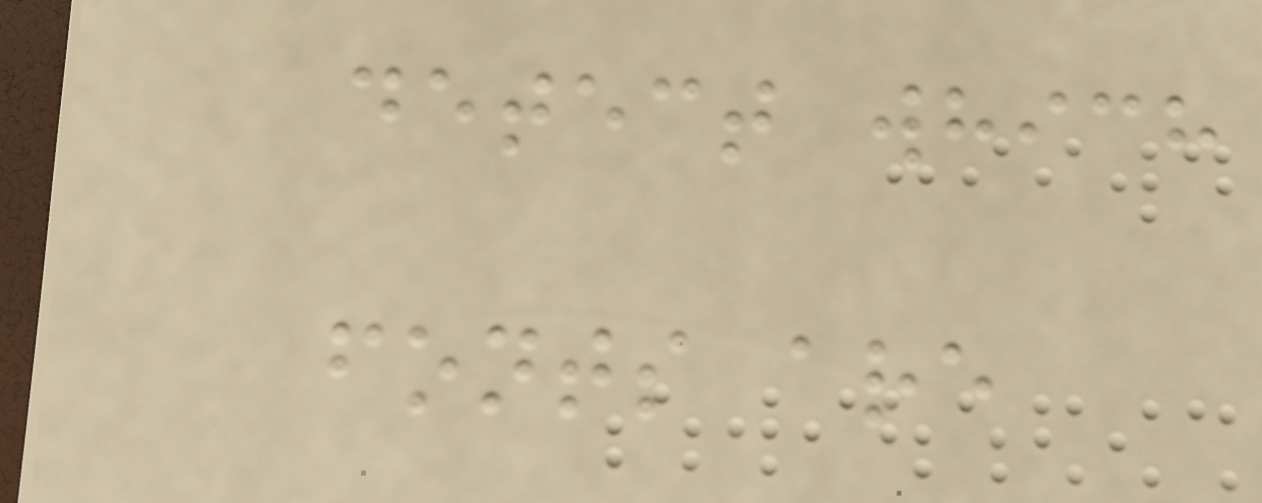detect which
fonts are
